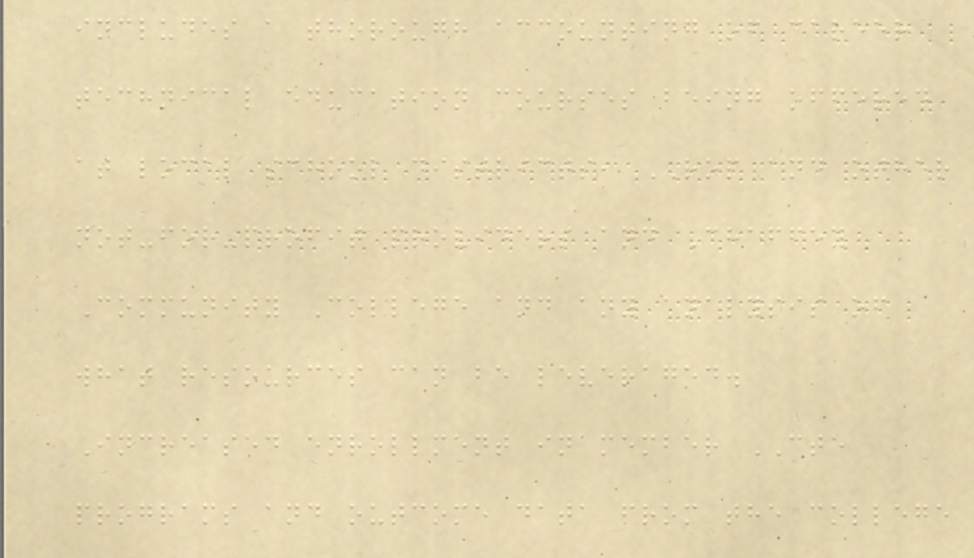includes a thorough accounting of career
technical education courses being offered
at local school districts, ROP and other
not-for-profit providers and Chaffey
Community College and any analysis of
what resources can be leveraged.
Increased enrollment in member CTE
programs and outcome data from the college
